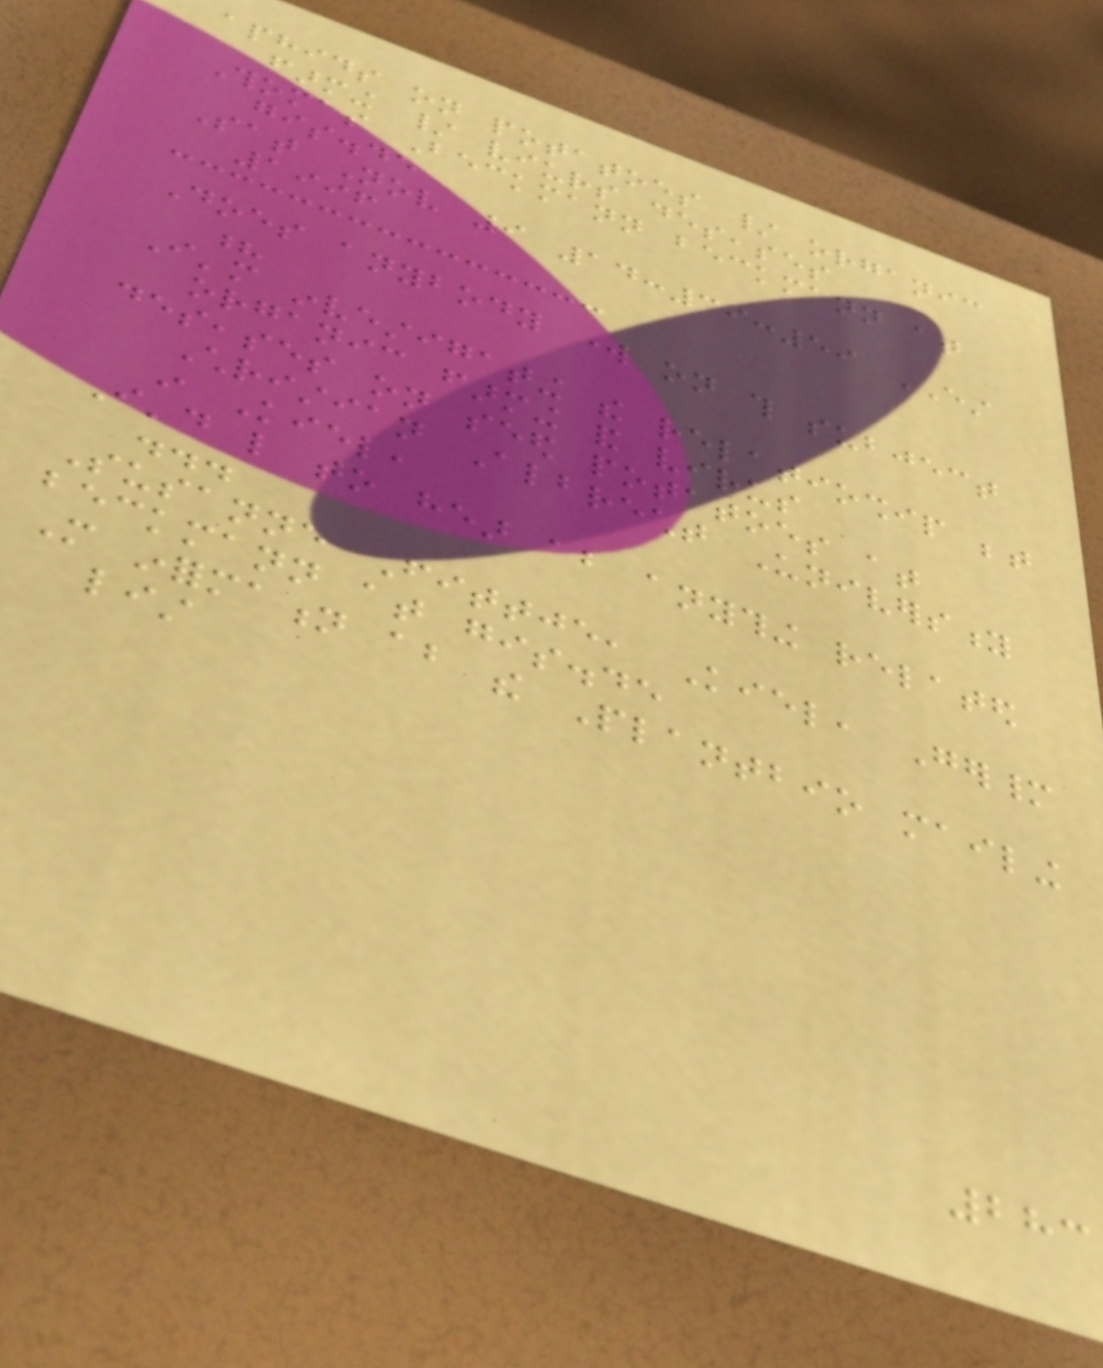aphids on potatoes / organic
farming / viurs deseases
Thomas Beckmann beckmann at
gis.de
Sat Nov 9 14:39:59 EST
1996
Does anybody work on this subject
?
I'm investigating the relatioship between
organic farming and virus
deseases on seed potatoes at
Christian Albrecht University
in Kiel,
I'd like to hear about anything related
...
Susanne Fittje, Kiel, Germany
beckmann at gis.de
More information about the Plantbio mailing
list
283
